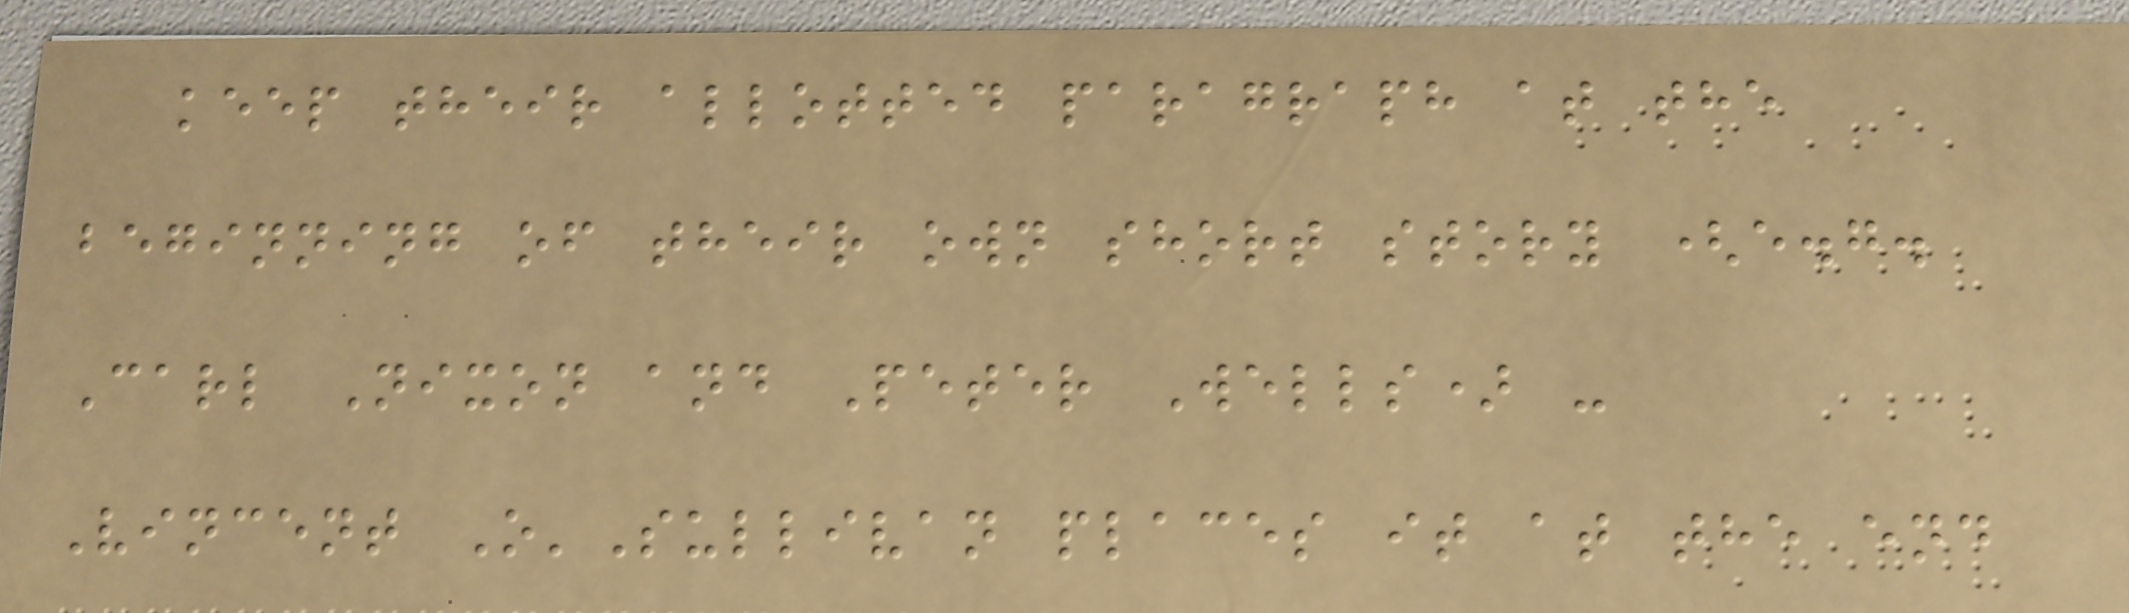keep their allotted paragraph at the
beginning of their own short story (e.g.
Carl Nixon and Peter Wells) -
Vincent O'Sullivan places it at the end
